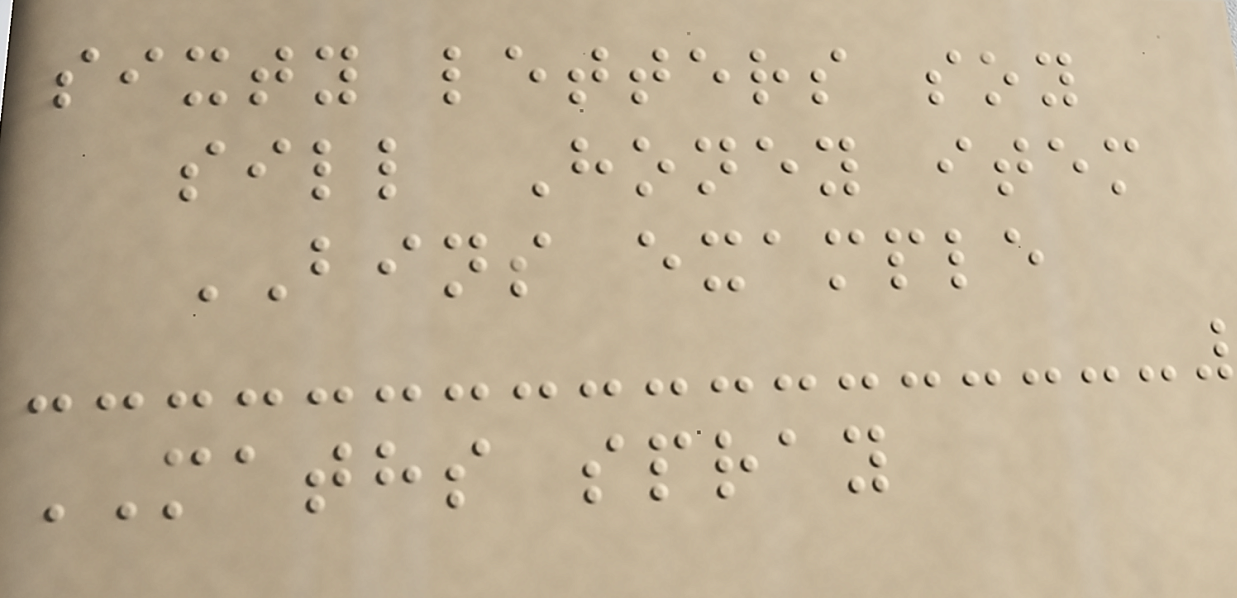sixty letters soy
sill Honey item
BINS example
MATHS spray
